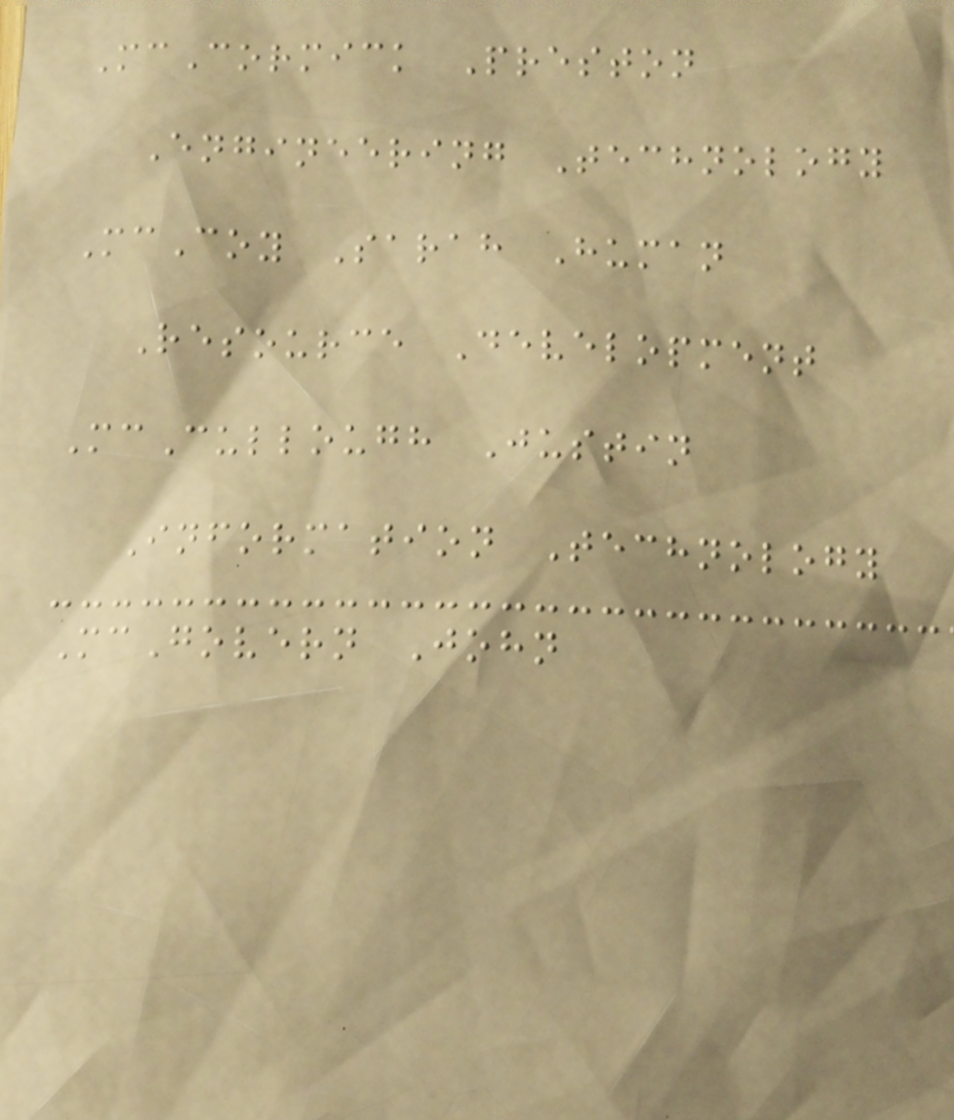McCormick Preston
Engineering Technology
McCoy Sarah Human
Resource Development
McCullough Justin
Information Technology
McGovern John
